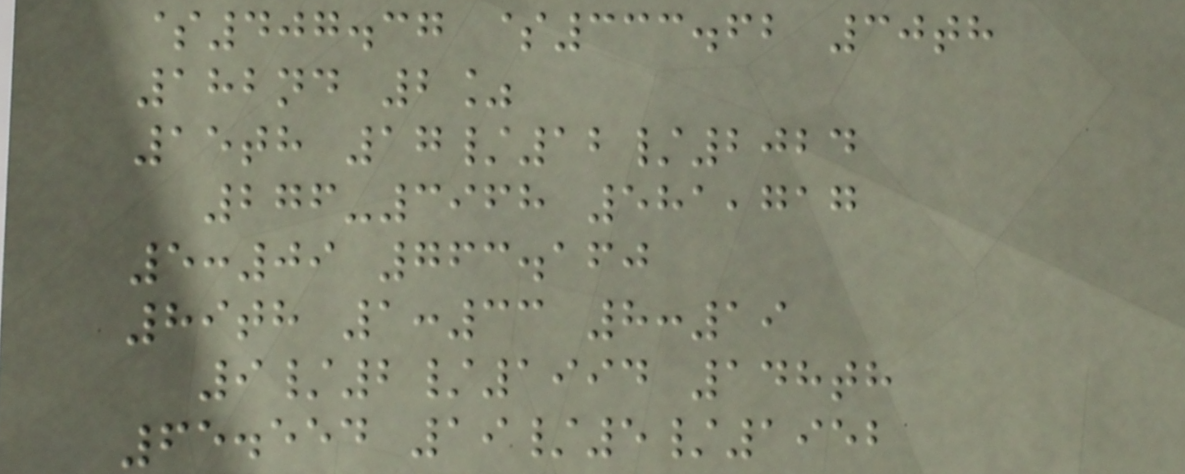$407.37 $333.62 30th
182nd 2%
15th 17/12/2024
276-3968 581,717
5:09 763.160
89th 1:33 8:19
9/2/1994 148th
65.554 19/5/1952
